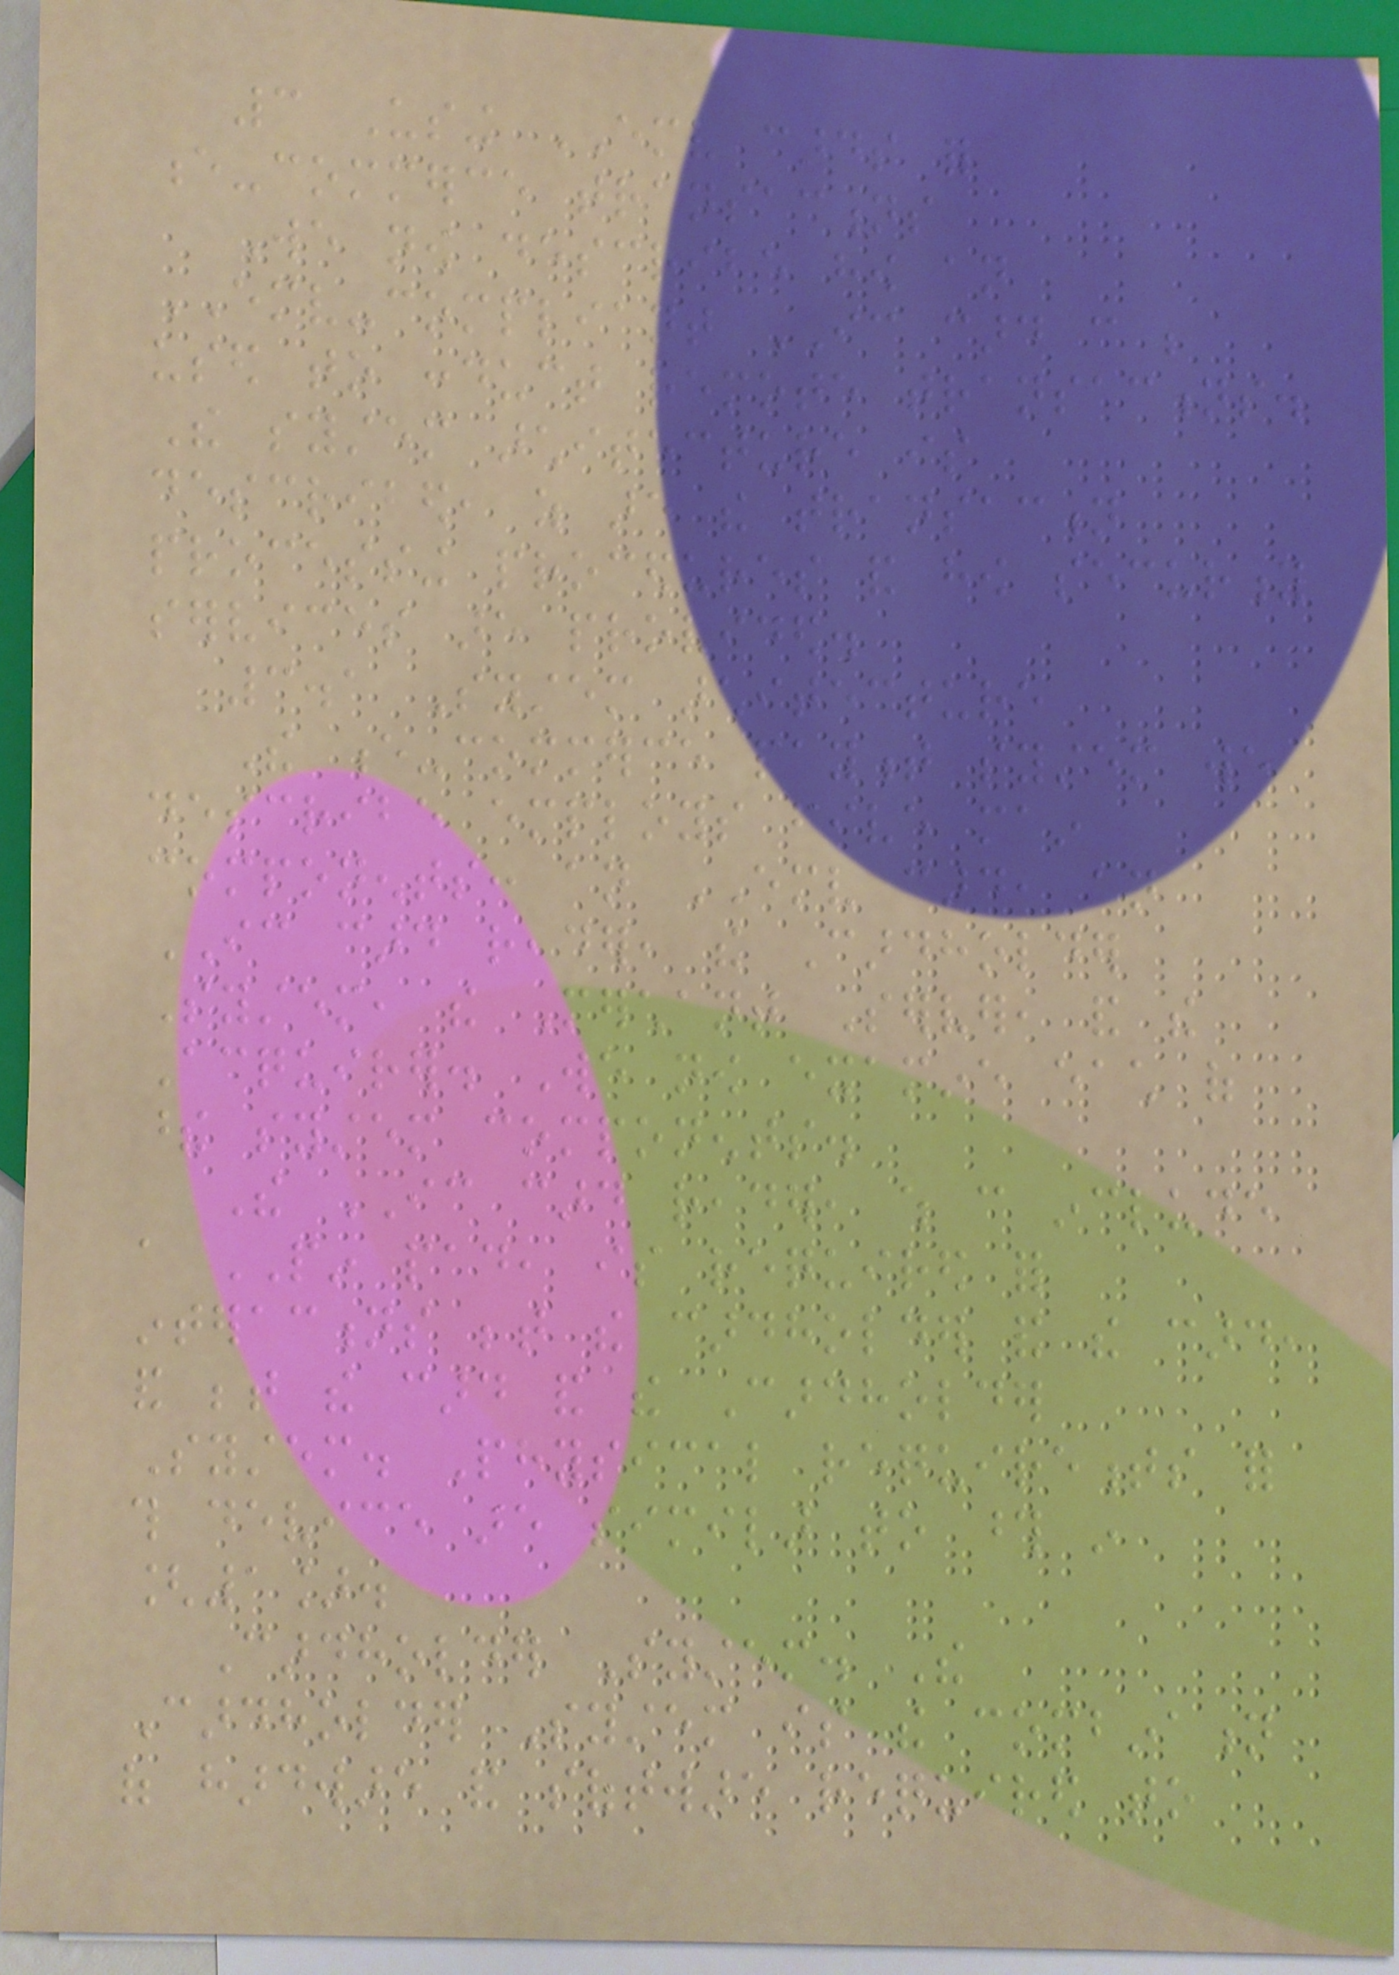3 Using EMV cards for
e-commerce transactions
We now describe how an
EMV-compliant IC card can be
used to conduct remote transactions.
The system architecture is
described, as are the transaction
processing procedures and how security
services are provided.
3.1 System architecture
The e-commerce payment system we
describe employs five main
components: an EMV card, an
IC card reader, the Cardholder
System, the Merchant Server, and the
Acquirer. We now examine each of
these system components.
The IC card reader, which can include
a PIN pad, is required for
interactions between the cardholder and the card,
and between the card and the Cardholder
System. Physical requirements for
this device are similar to those in
[1].
Cardholder System. The
Cardholder System is the combination
of hardware and software required to
